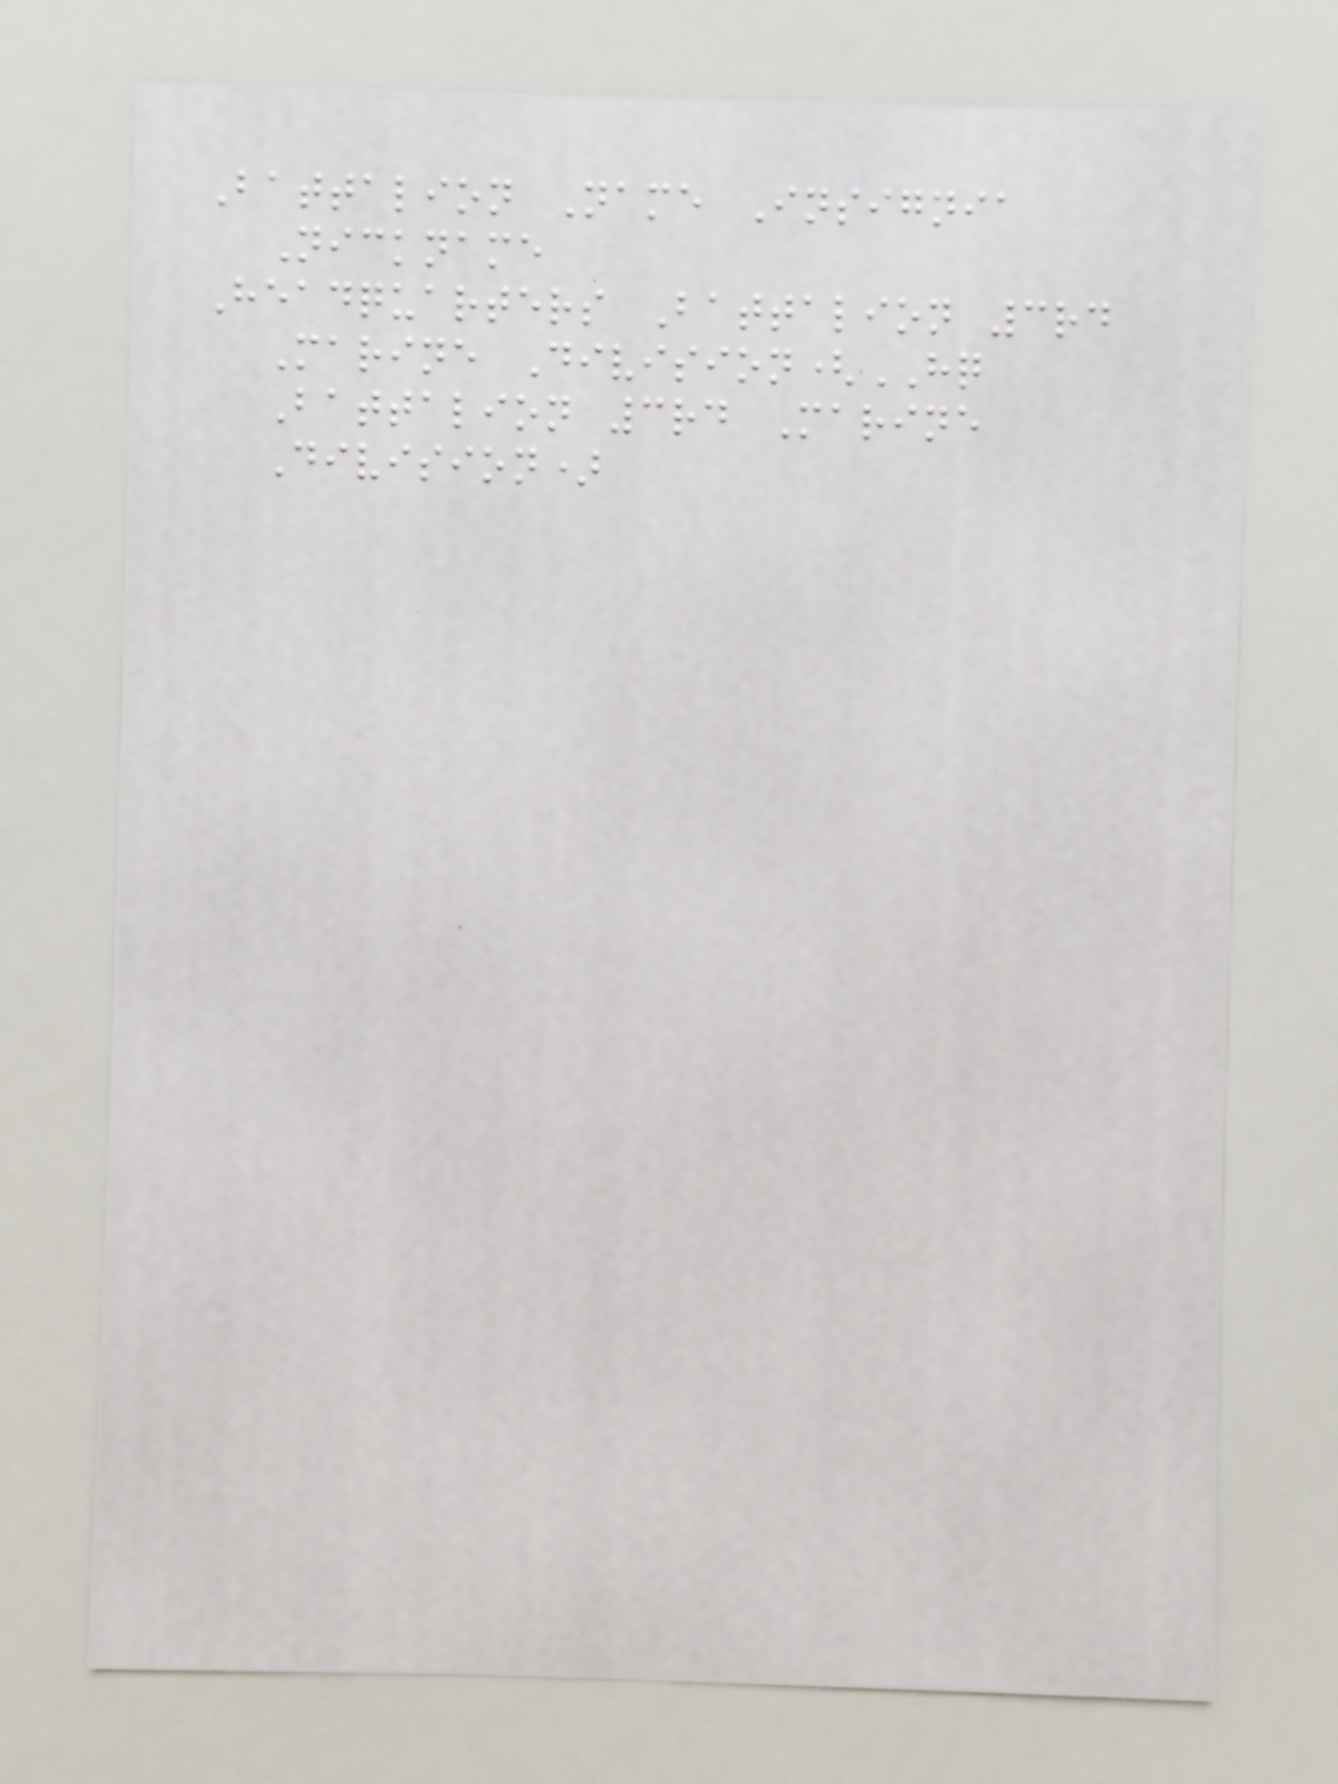Battalion Name Insignia
Nickname
Headquarters Battalion 3rd
Marine Division(HQ
Battalion 3rd Marine
Division)
